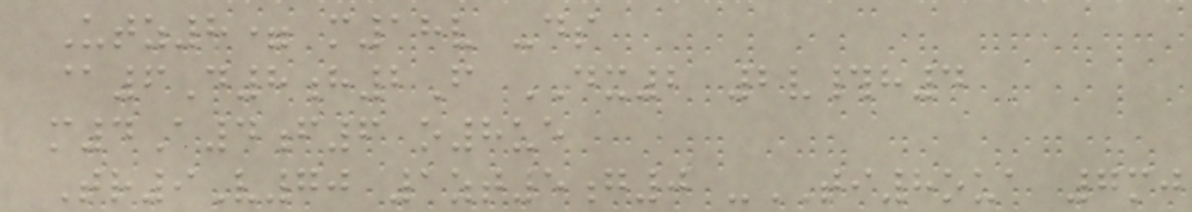Utz8= m18v -ds
@6D8h2F DX2 2v#h4
m4A4f6 o8ue
Tr9V70 1zt5g0 -TI8oua 7mj
